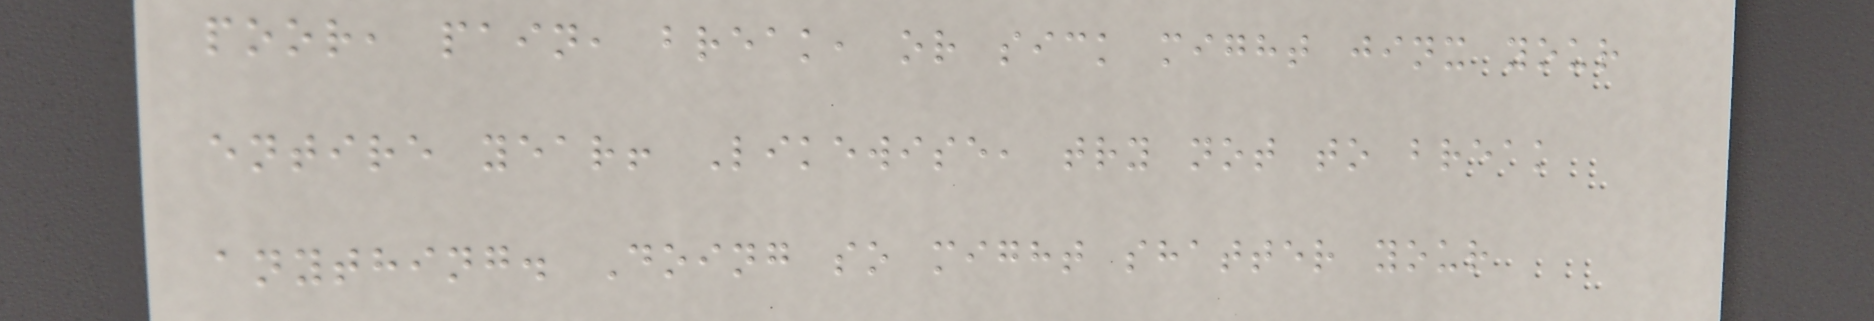poor, pain, break, or sick might jinx your
entire year! Likewise, try not to break
anything. Doing so might shatter your
